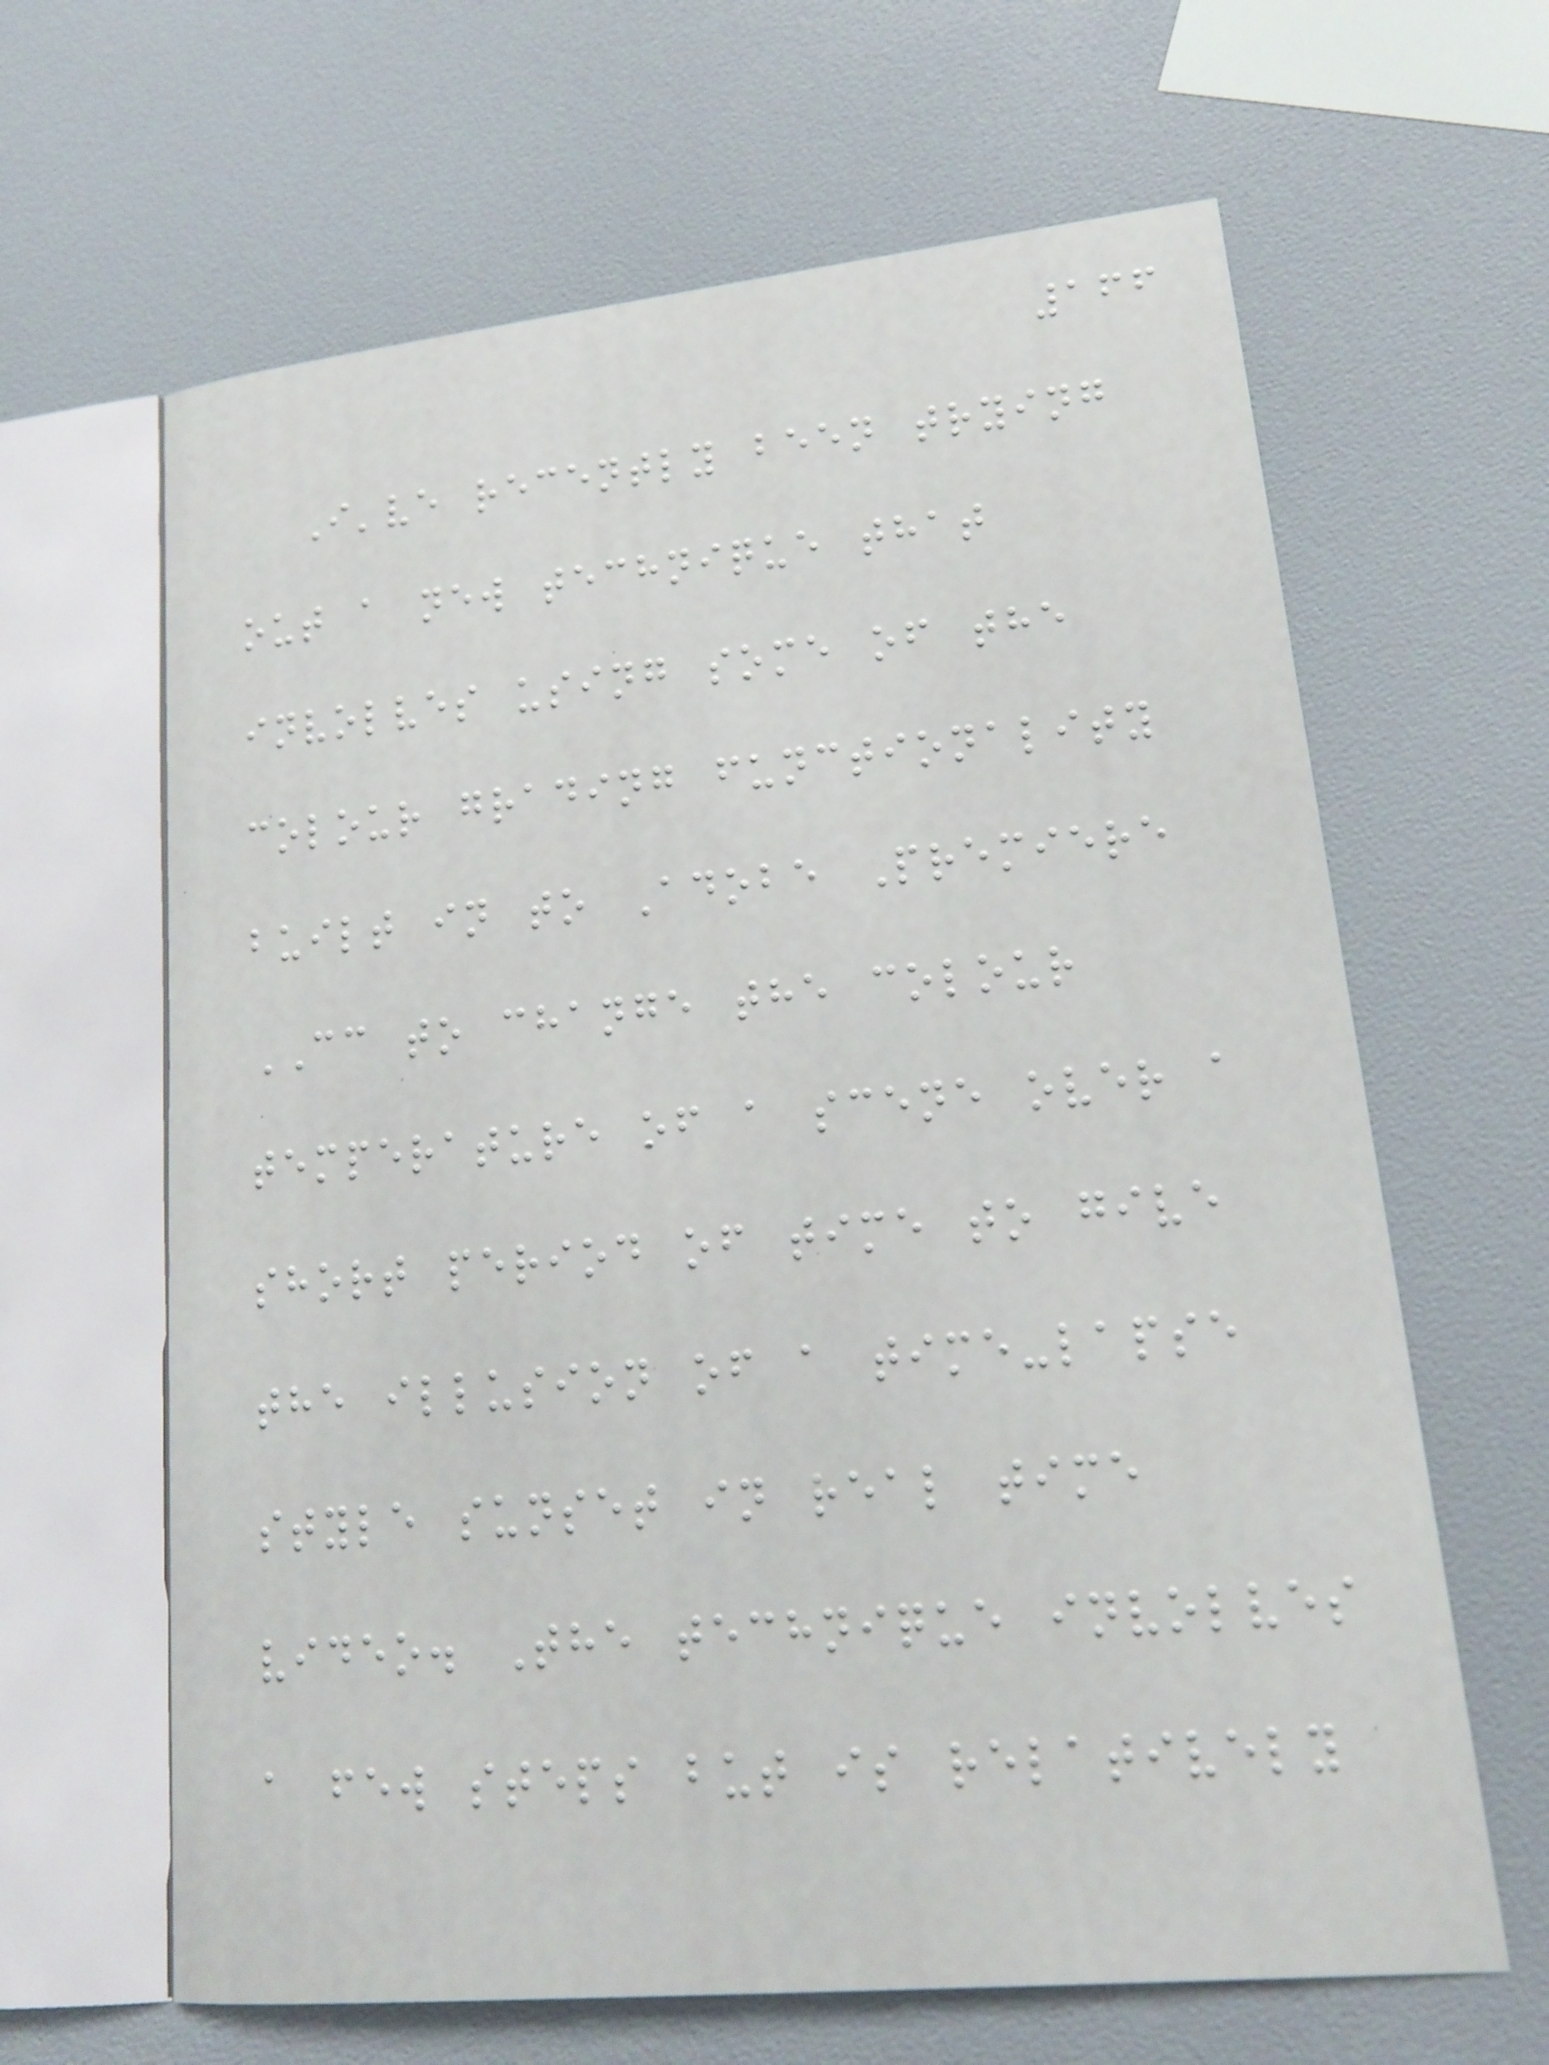166
I've recently been trying
out a new technique that
involves using some of the
colour grading functionality
built in to Adobe Premiere
CC to change the colour
temperature of a scene over a
short period of time to give
the illusion of a time-lapse
style sunset in real time
video. The technique involves
a few steps but is relatively
